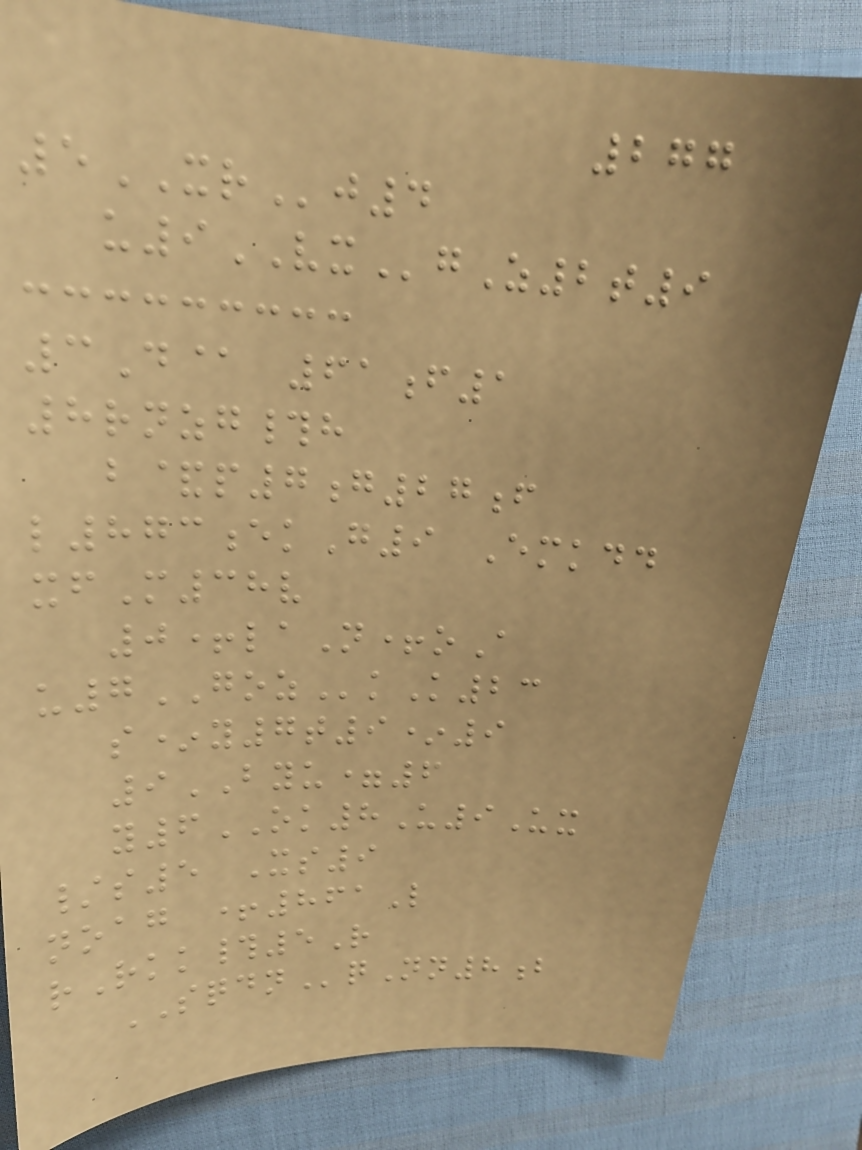277
5XRj4
u9VXgZ2t9
3D@ 61f1
8rnzg#h
b&p7g27f
l873ekG9 Emkdd
xfM38v
0+laN+oA
u7GOZkK23
s*y7t9*9
9BYU=6
y6OK8U9Ux
/s5 Xs9
noag +861L
rRkk#5R
SQDNqNn8b
